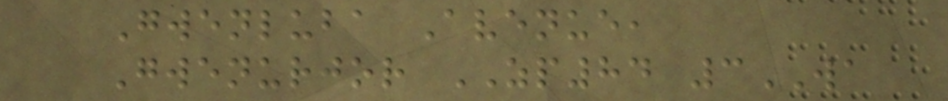Gwenluba Avenue,
Gwenurjor ZP84 3WA
